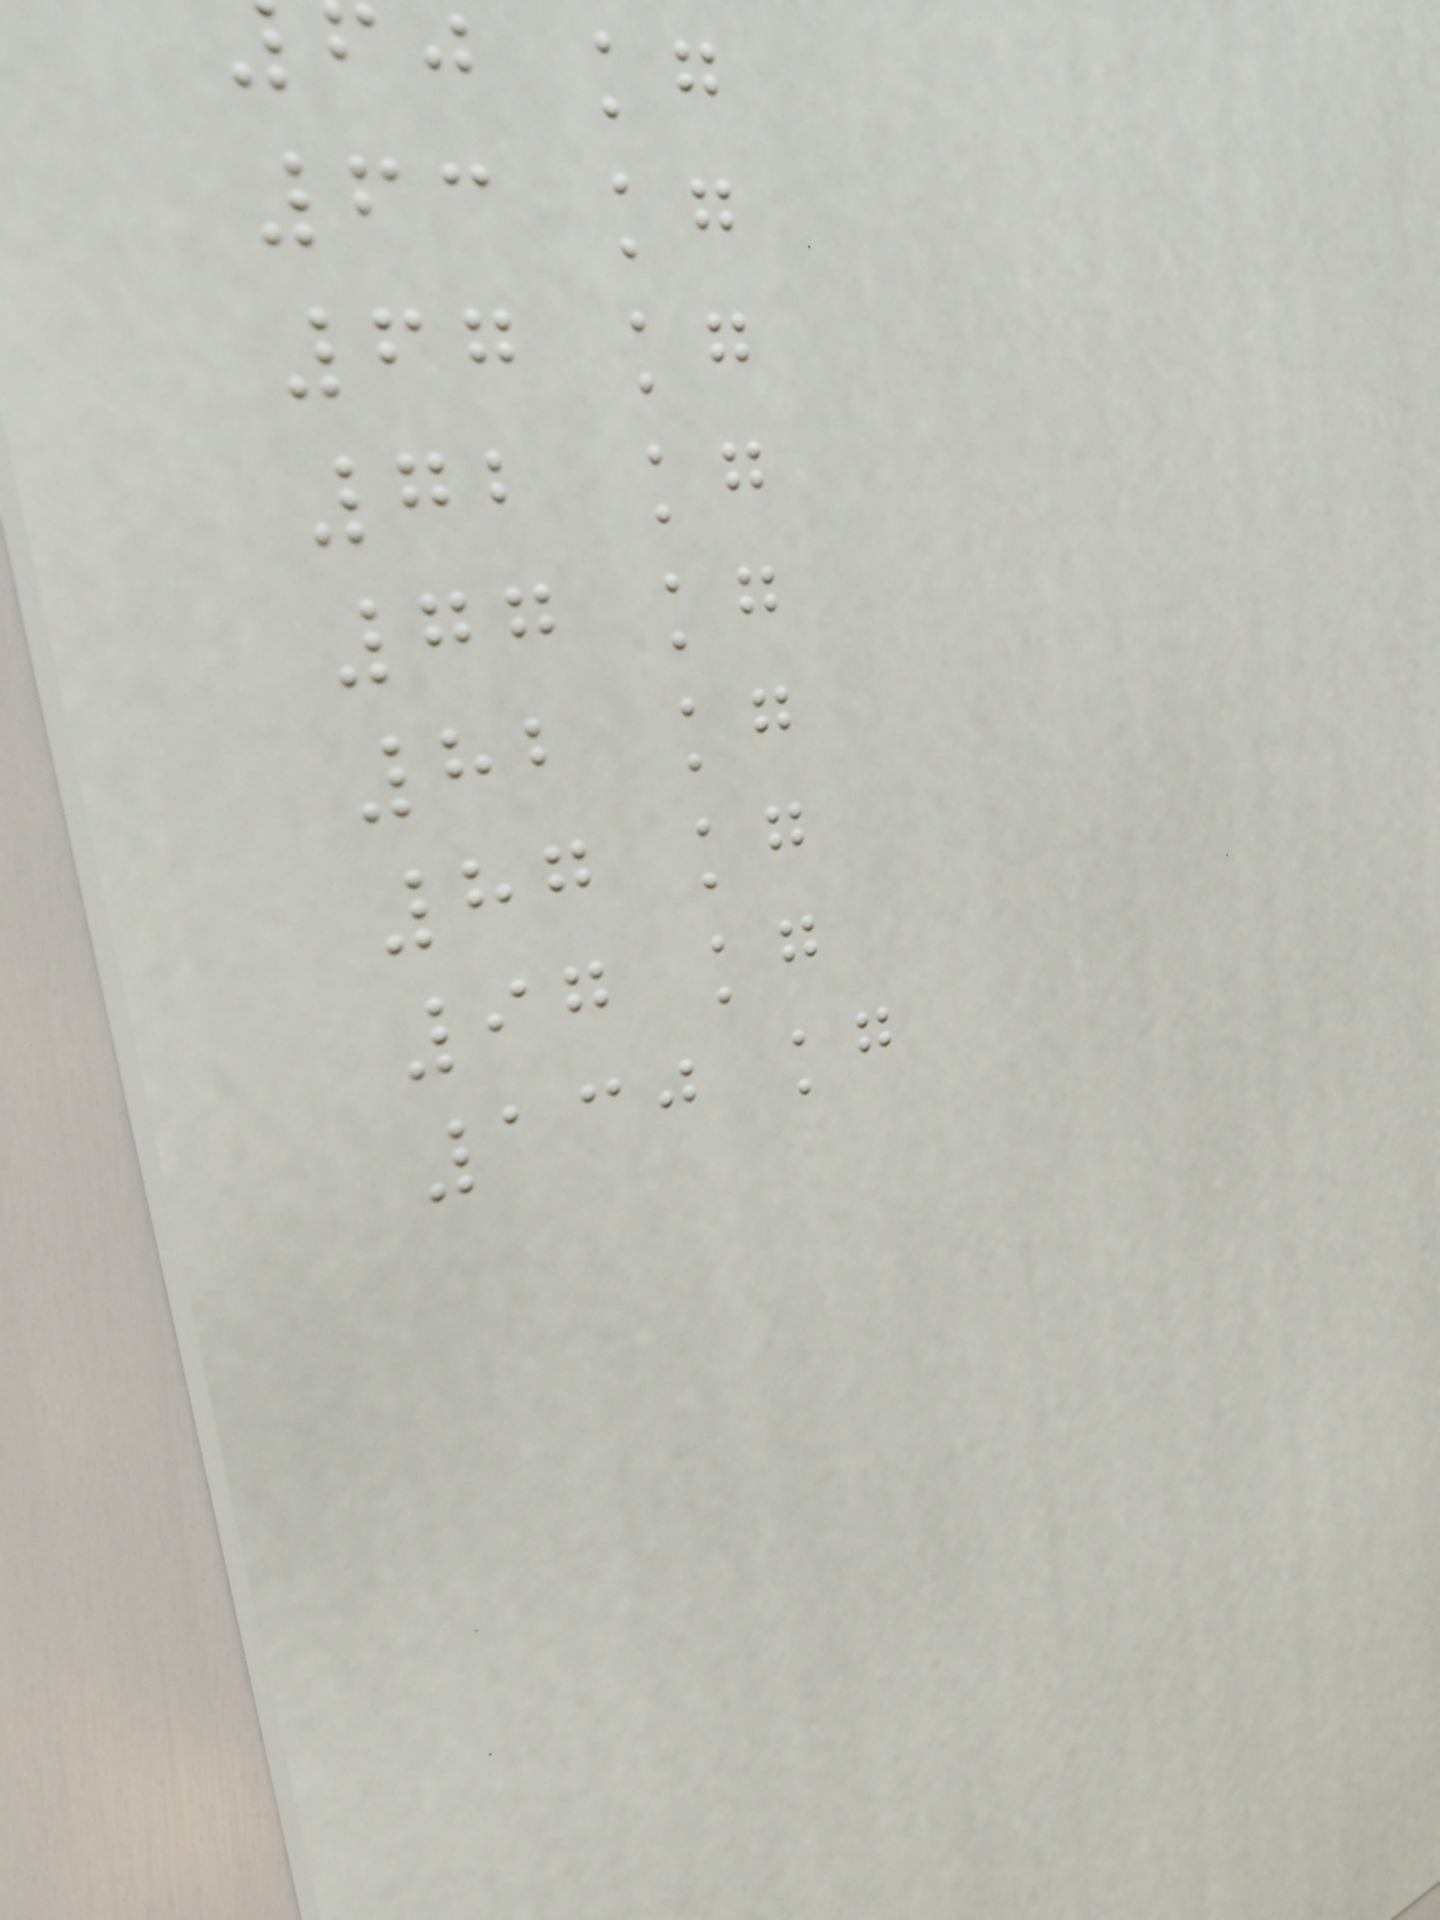j kg
63 kg
67 kg
72 kg
77 kg
82 kg
87 kg
97 kg
130 kg
